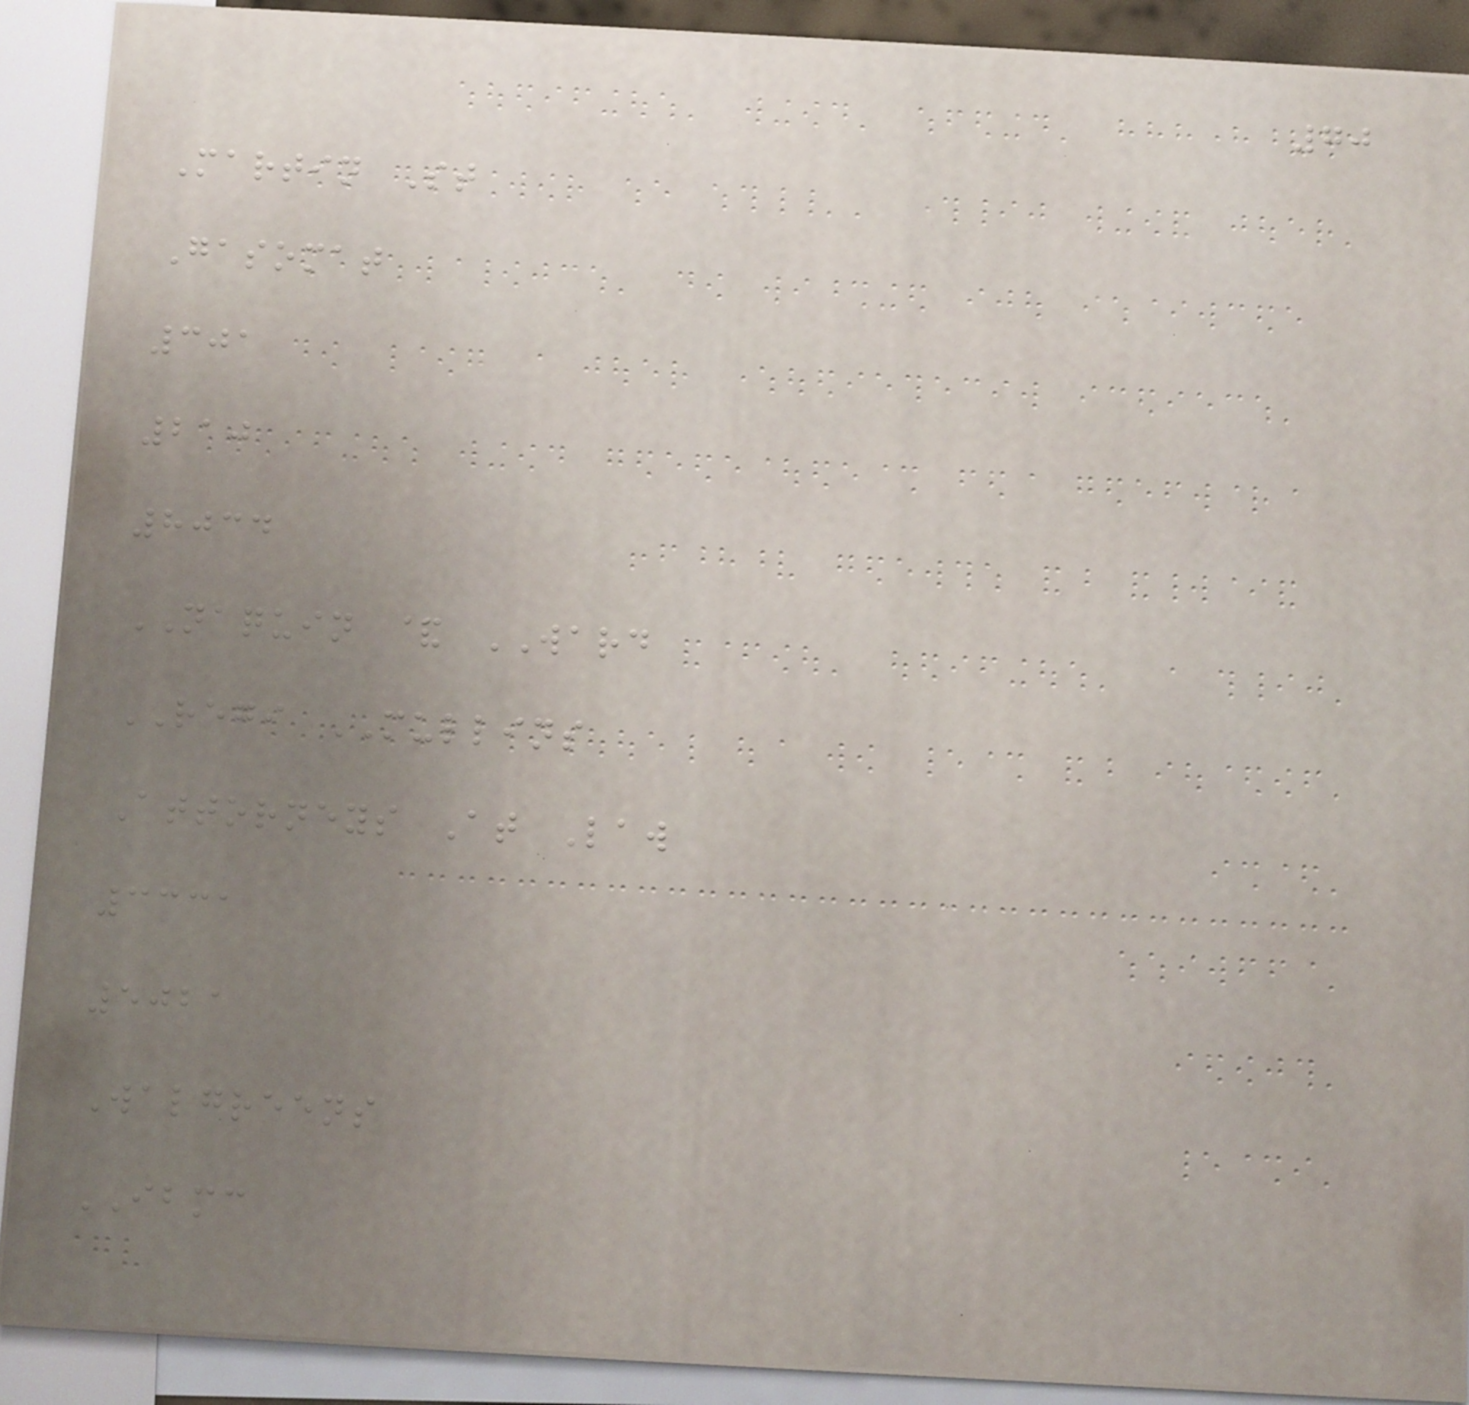70
Martin St
Gasomat
301
210
8034
NAQUIN & WARD
REGI MULLINS
Attorneys At Law
3331
5021
Walgreens
IBMC
